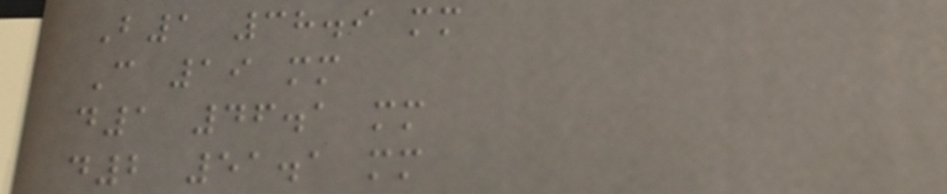B1 38.9 mm
C 19 mm
d1 46.1 mm
d2 51.1 mm
